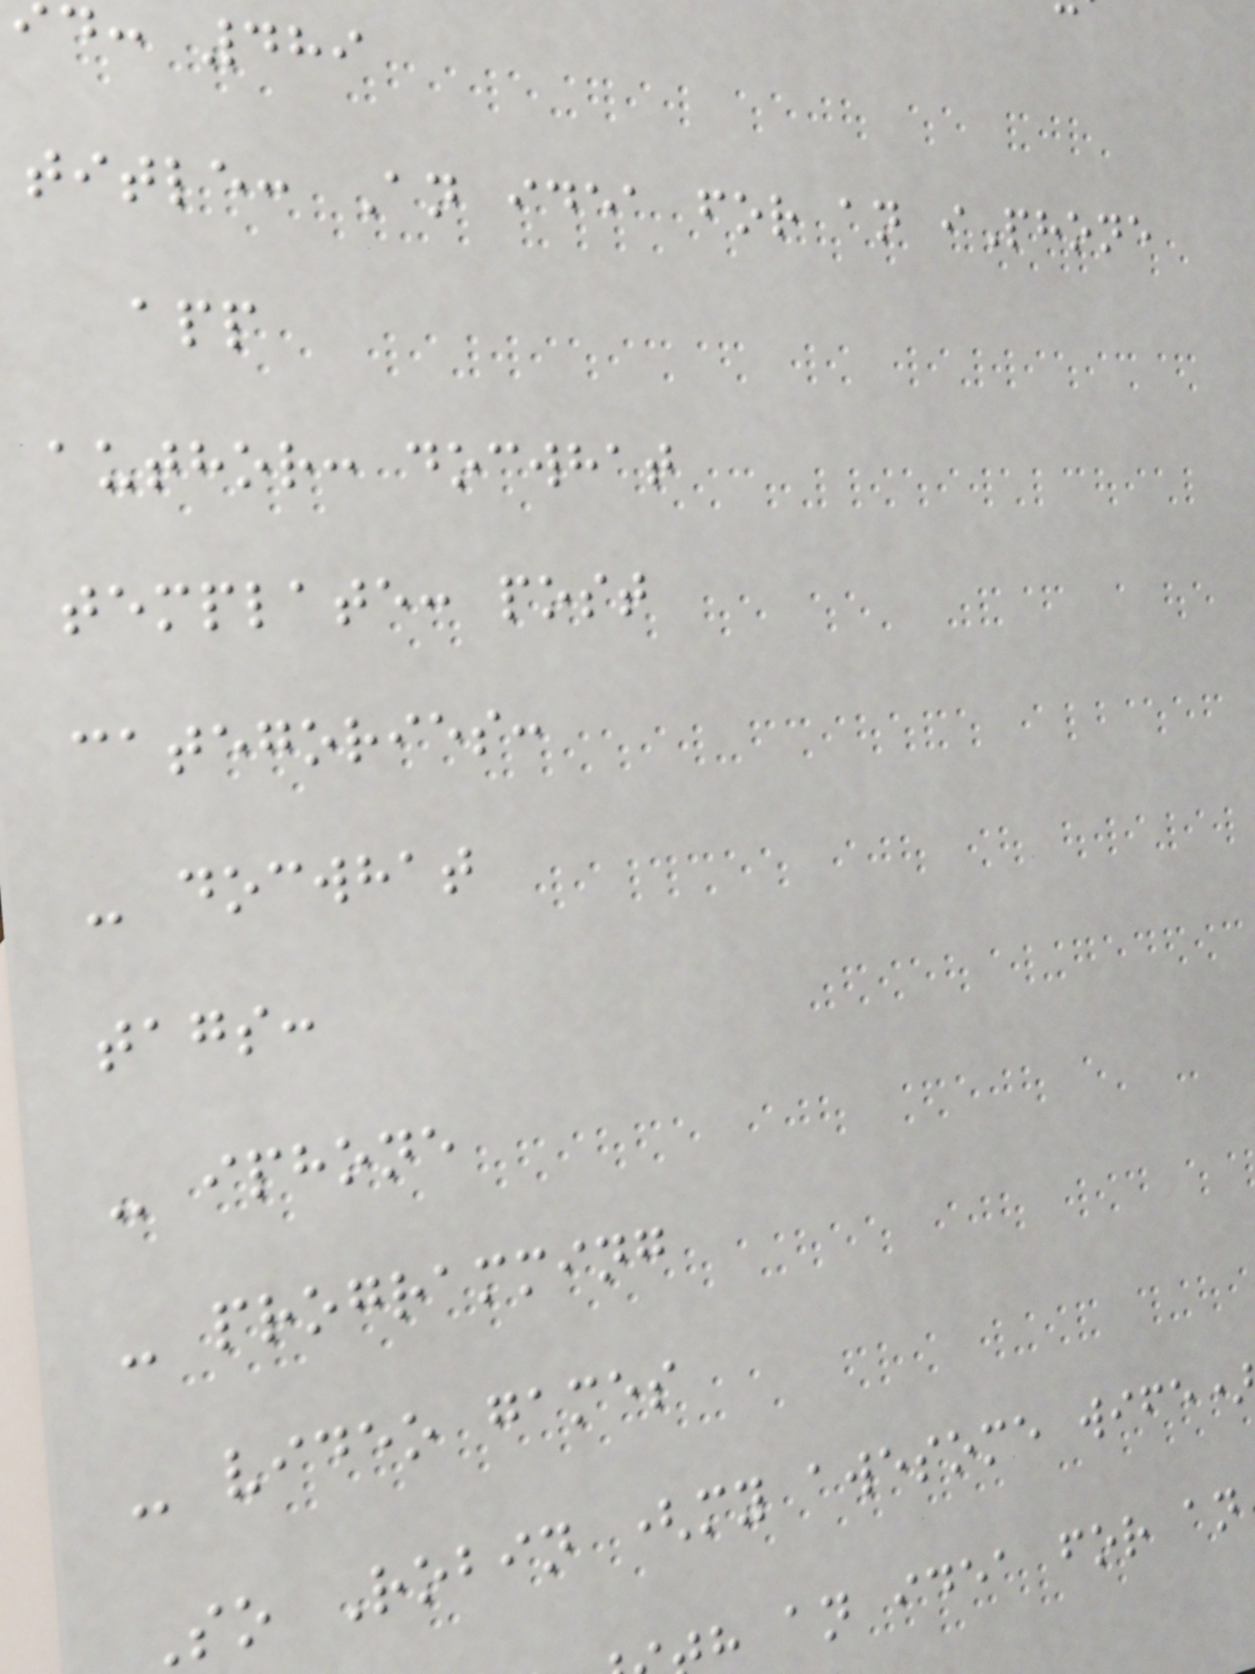d: 489
title: An idea for an iPhone
app
author: docwhat
template: post
categories:
- docwhat
tags:
- iphone
- programming
- video games
So Robin (my awesome wife
h an idea for an
